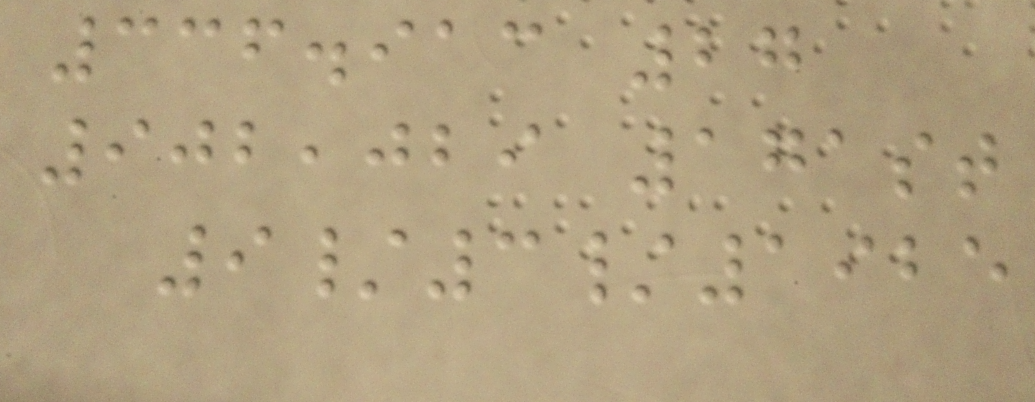336.913 27
902,029 171st
9/3/1925
